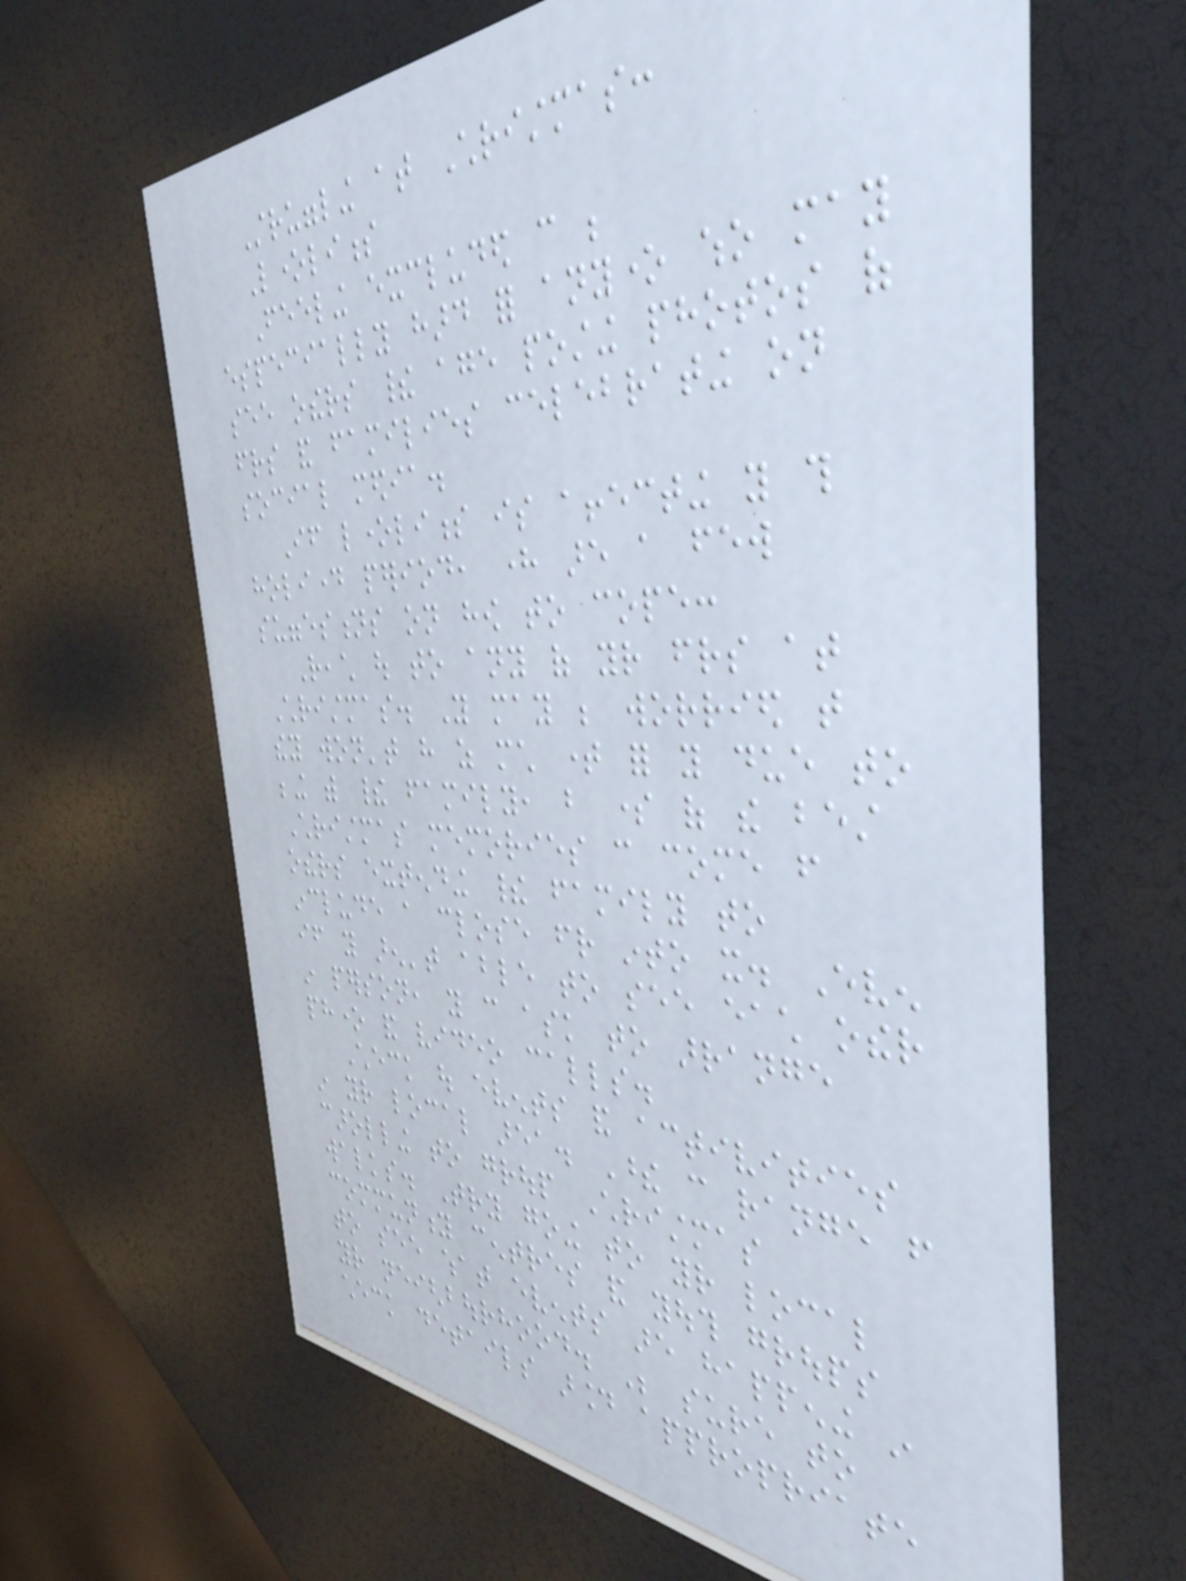Struggling at Christmas:
Loneliness
Feeling excluded can be
especially hard for anyone who may
see others their age posting photos of
friends and families celebrating on
social media.
If loneliness is affecting you this
holiday period, here are a few
suggestions on how to cope:
Reach out to any of your friends at
Christmas. You may be worried that
they won't have as much time for you due to
being with their family, but some of the best
Christmas memories can come from
others extending their family to
include a close friend into it. Even
if you aren't able to see each other
in person, you can ask to arrange
phone and video calls.
Check out events and activities
in your local area. These can range from
carolling to group Christmas
walks. Try going to your local
community centres and youth groups
to see what events are happening in
your neighbourhood. Be sure to
check details around appropriate
